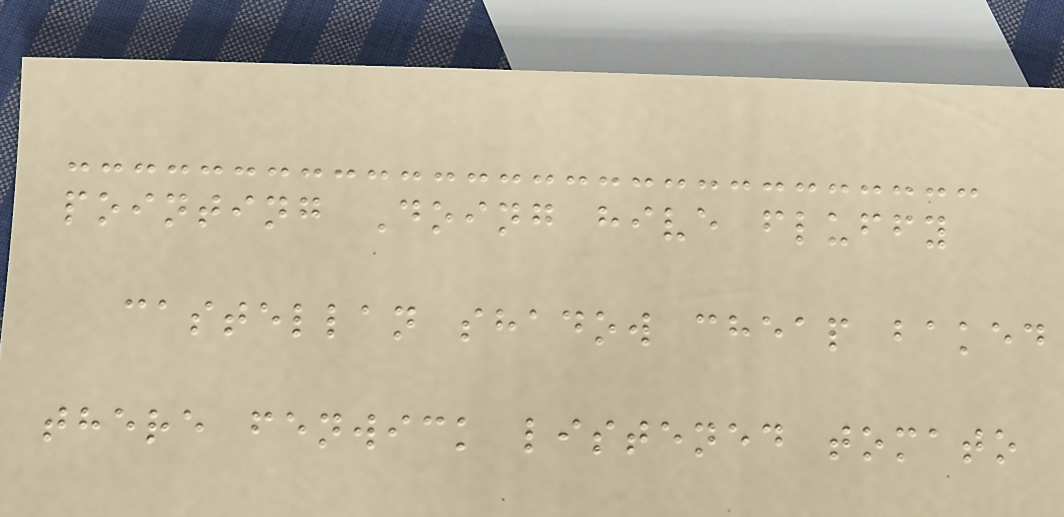pointing Doing hive fluffy
castellan shadow cheap baked
there fenwick listened tomato
